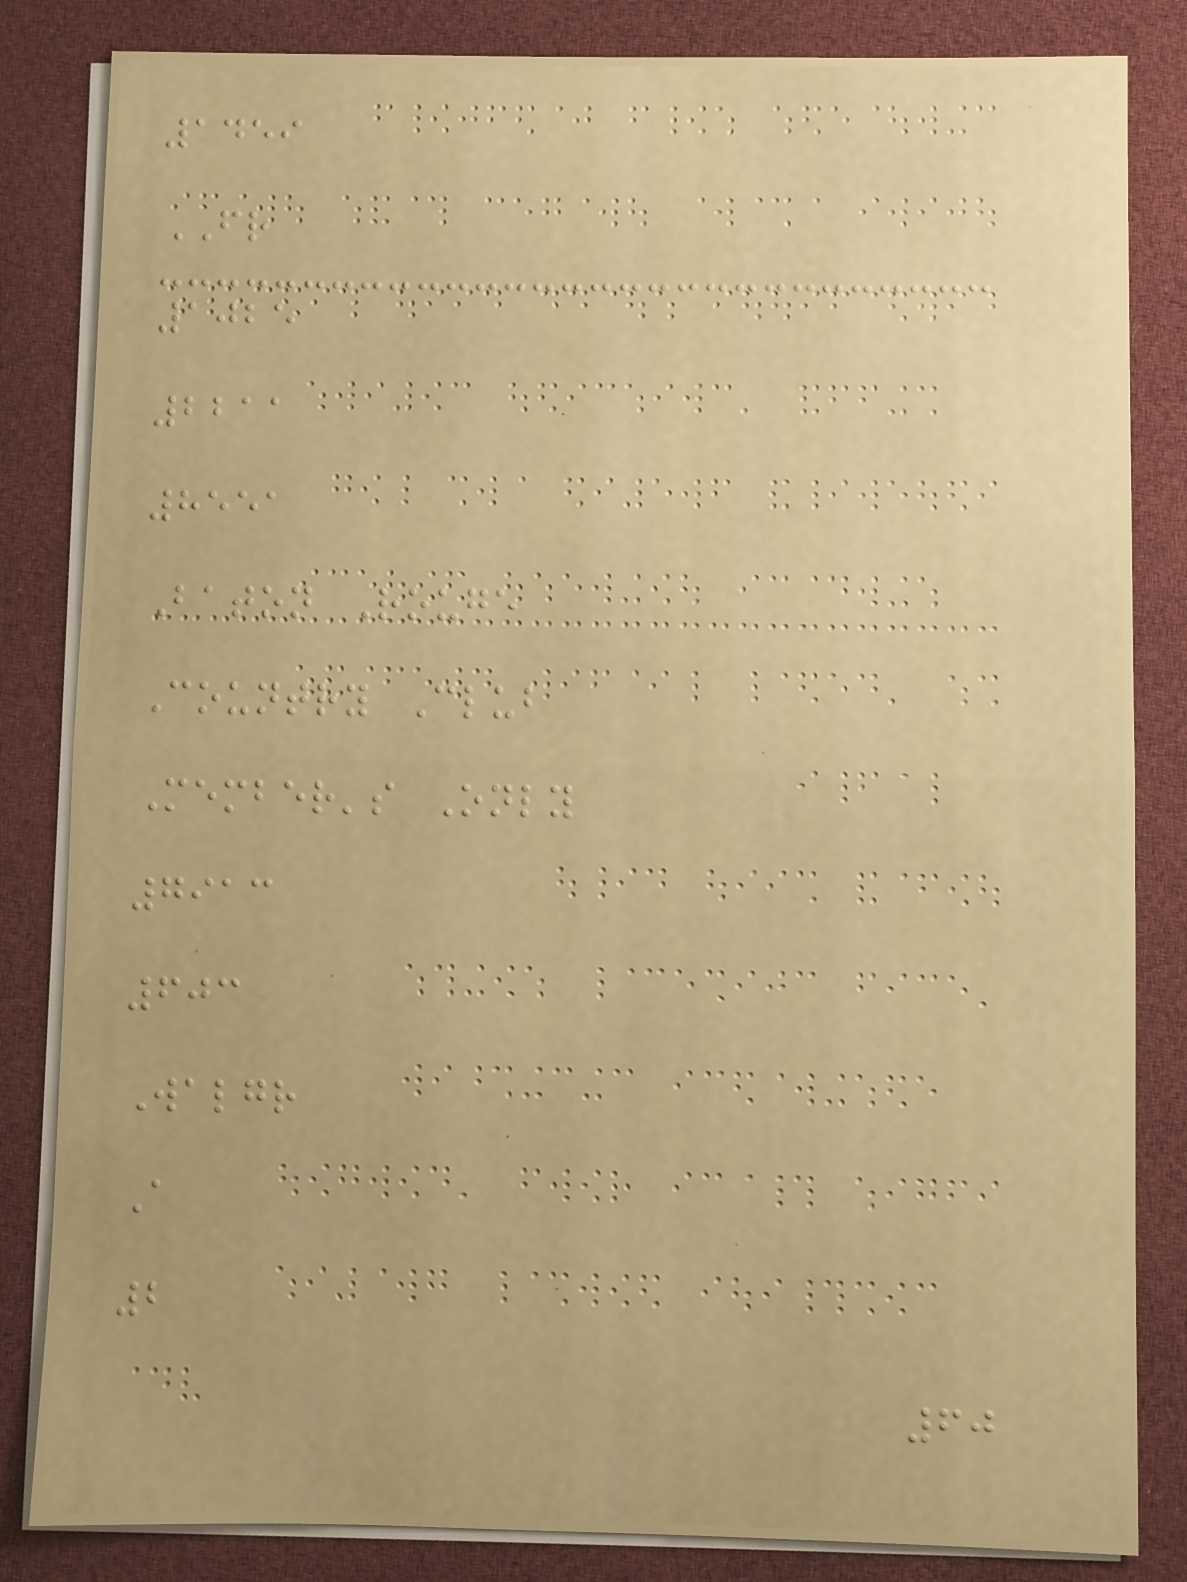1459
FR
1025
2211
8551
Baton Rouge
Country Club
Member's Only
7913
603
Walgr
A
2
60
